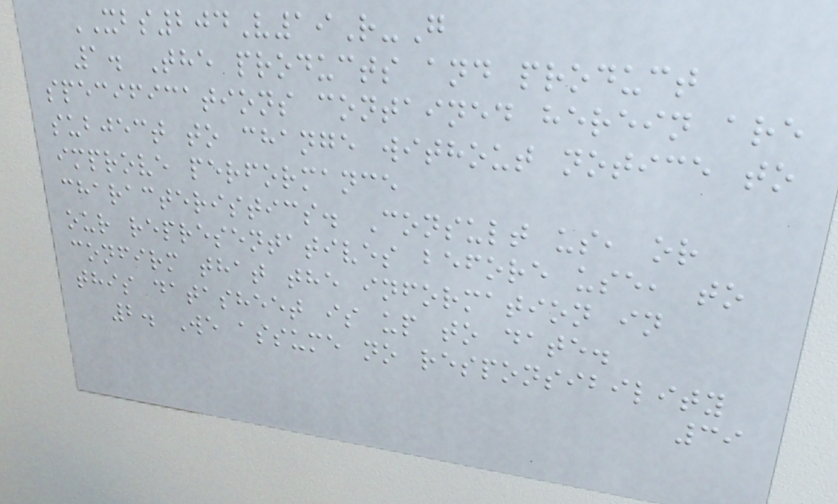XBS204V19R-G
1. The products and product
specifications contained herein are
subject to change without notice to
improve performance
characteristics. Consult us, or
our representatives before use, to
confirm that the information in
this datasheet is up to date.
2. We assume no responsibility
39
